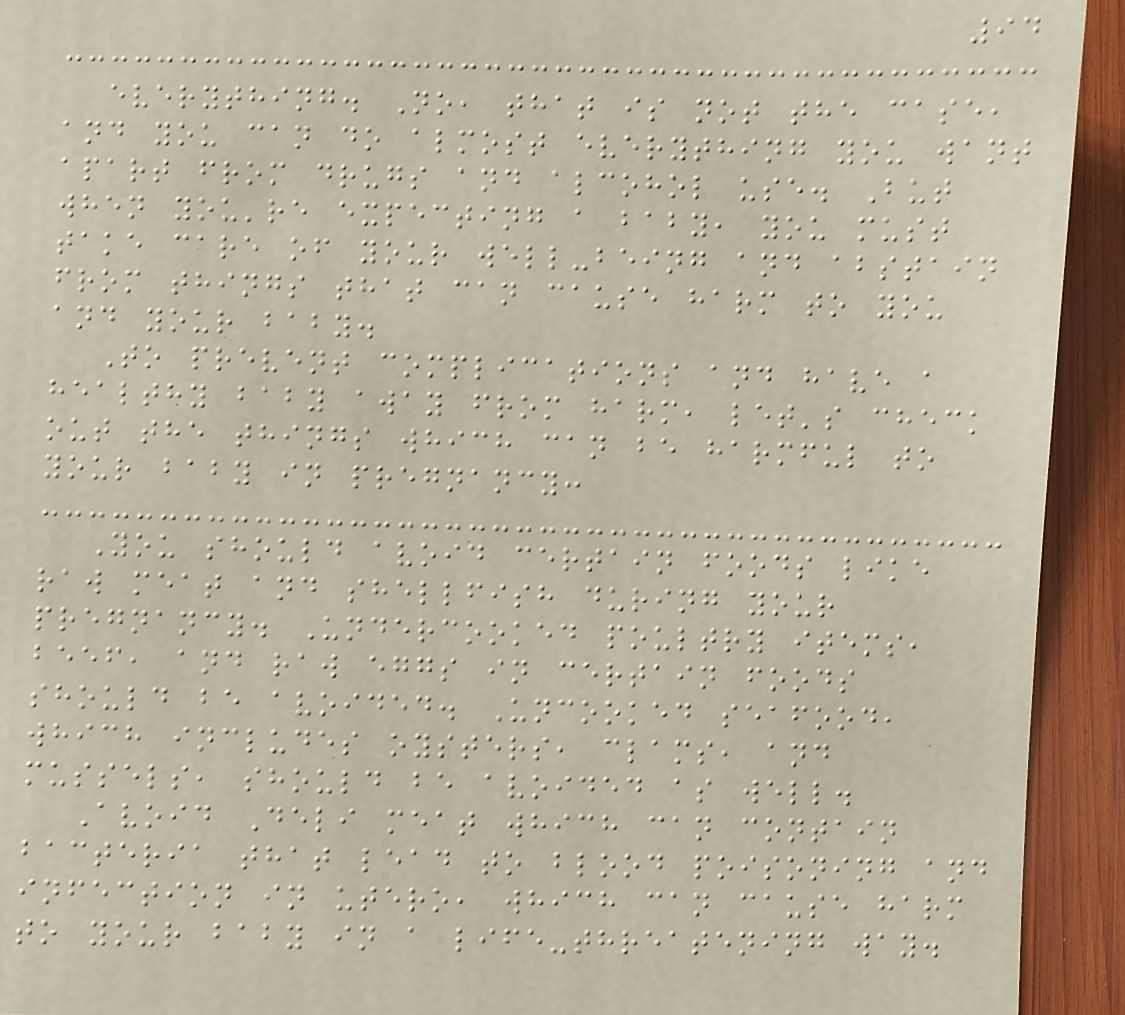94
everything. No, that is not the case,
and you can do almost everything you want
apart from drugs and alcohol use. But
when you're expecting a baby, you must
take care of your well-being and abstain
from things that can cause harm to you
and your baby.
To prevent complications and have a
healthy baby away from harm, let's check
out the things which can be harmful to
your baby in pregnancy:
You should avoid certain foods like
raw meat and shellfish during your
pregnancy. Undercooked poultry items,
beef, and raw eggs in certain foods
should be avoided. Uncooked seafood,
which includes oysters, clams, and
mussels, should be avoided as well.
Avoid Deli meat which can contain
bacteria that lead to blood poisoning and
infection in utero, which can cause harm
to your baby in a life-threatening way.
